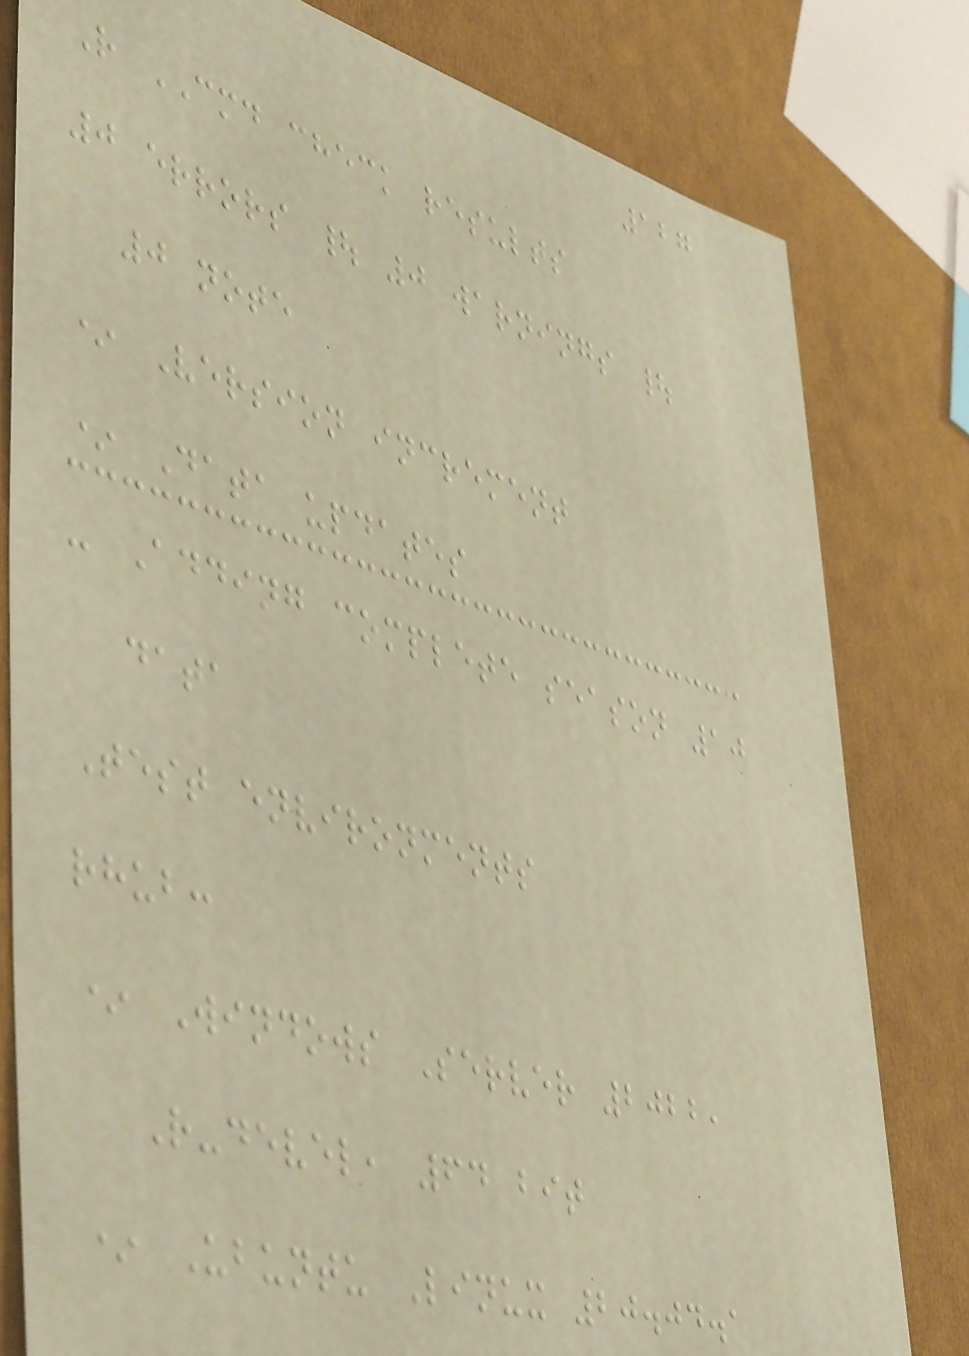127
R CMD check results
0 errors | 0 warnings |
0 note
* Version increment
* Data updates
- Adding complete season 10
data
Test environments
rhub:
* Windows Server 2022,
R-devel, 64 bit
* Ubuntu Linux 20.04.1
